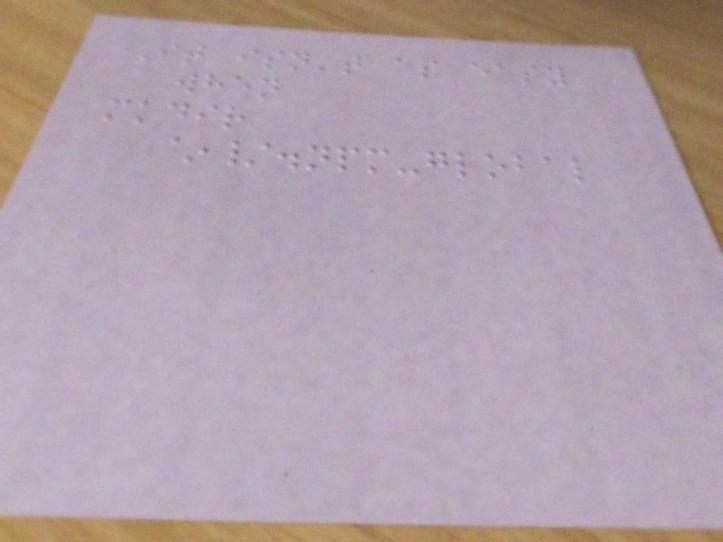It isn't as easy
when
mkdir
~/.npm-global
